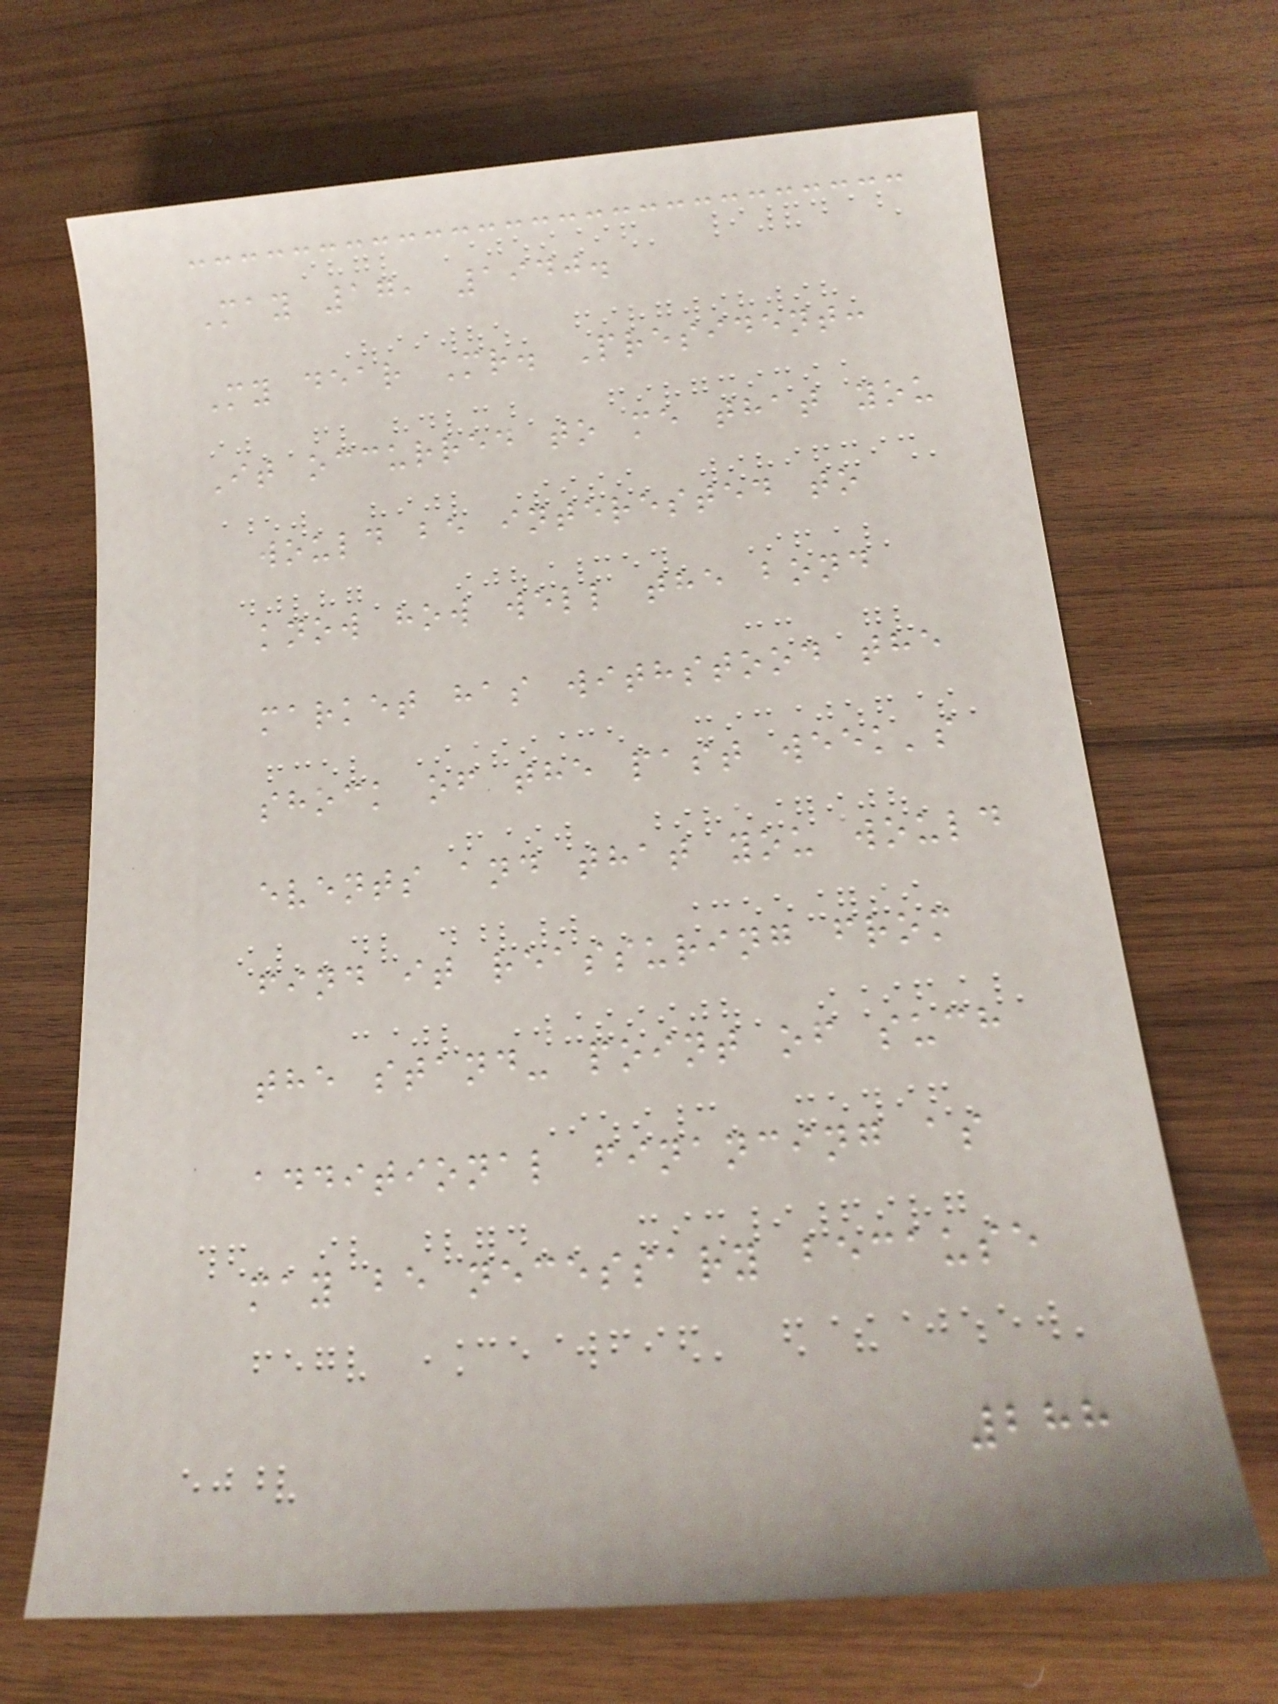May 17, 1940.
My dear Mr. President:
It occurred to me that you
would be interested to
know how well the bond
market has withstood the
shock of the past week's
events and that you would
find it reassuring from
the stand- point of such
additional financing as
may be necessary because
288
